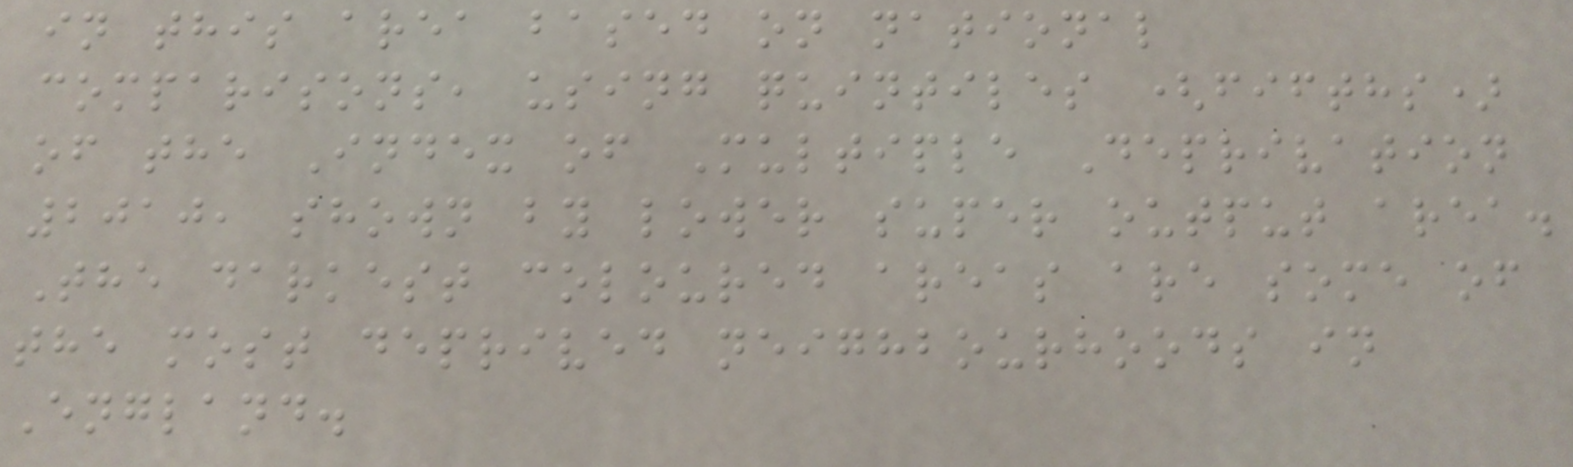in this area based on national
comparisons, using quintiles (fifths)
of the Index of Multiple Deprivation
2010, shown by lower super output area.
The darkest coloured areas are some of
the most deprived neighbourhoods in
England.
